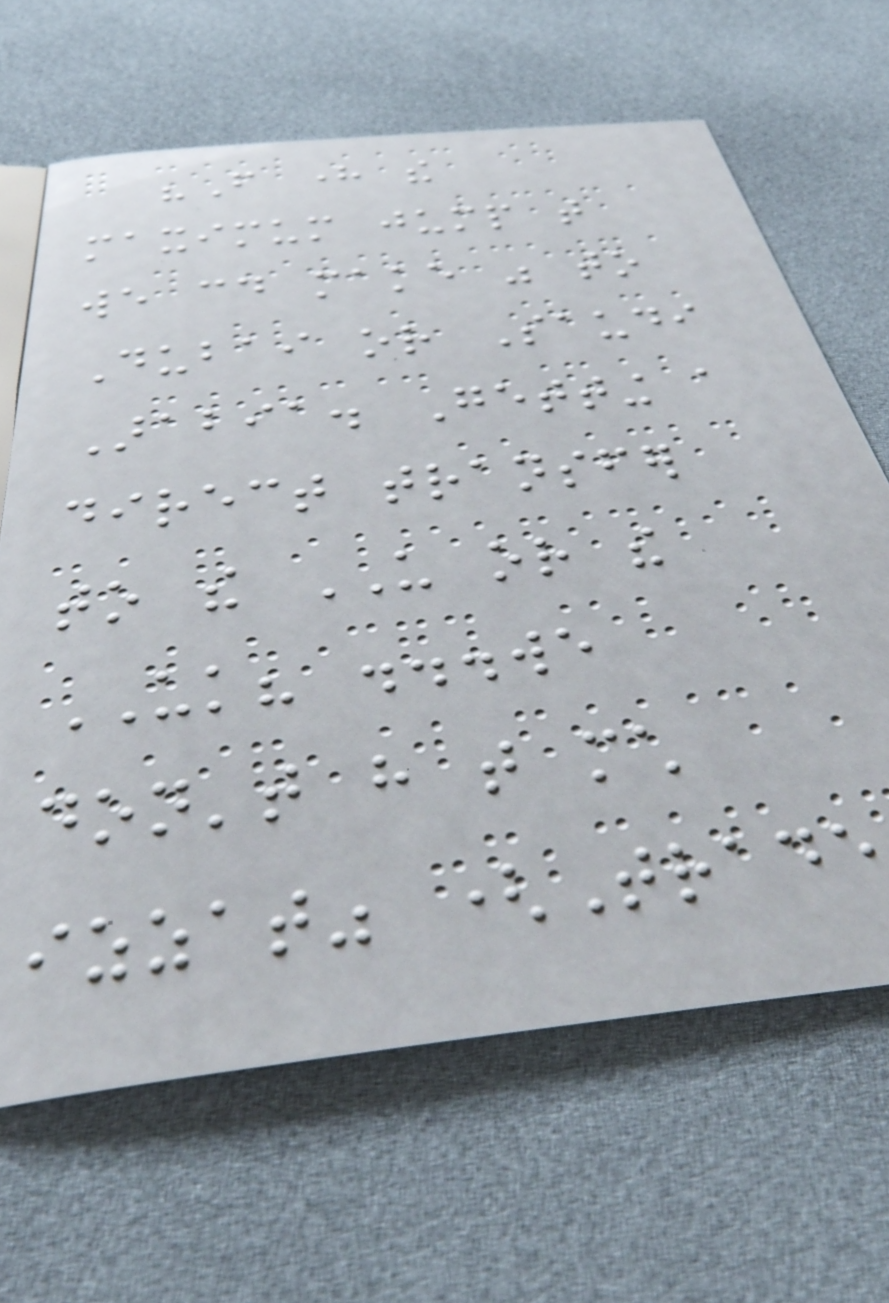"From here the
maximum jump that
we could make was to
Dubai or Saudi
Arabia. Getting a
direct transfer
to the US or the
UK? ...we
don't have that much
izzat" (Trade
